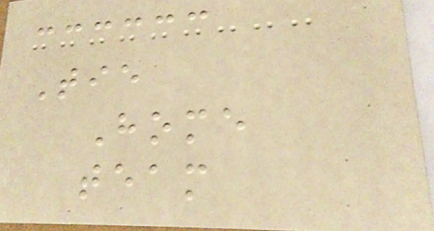Tie
Home
team
